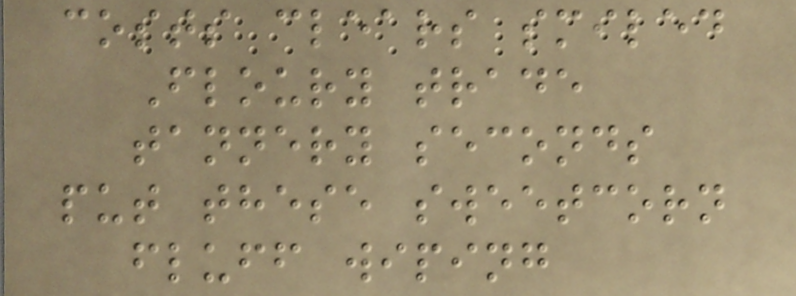costs clears smiled
Floury trade
tannery seconds
put these sweetcorn
fluff wiping
